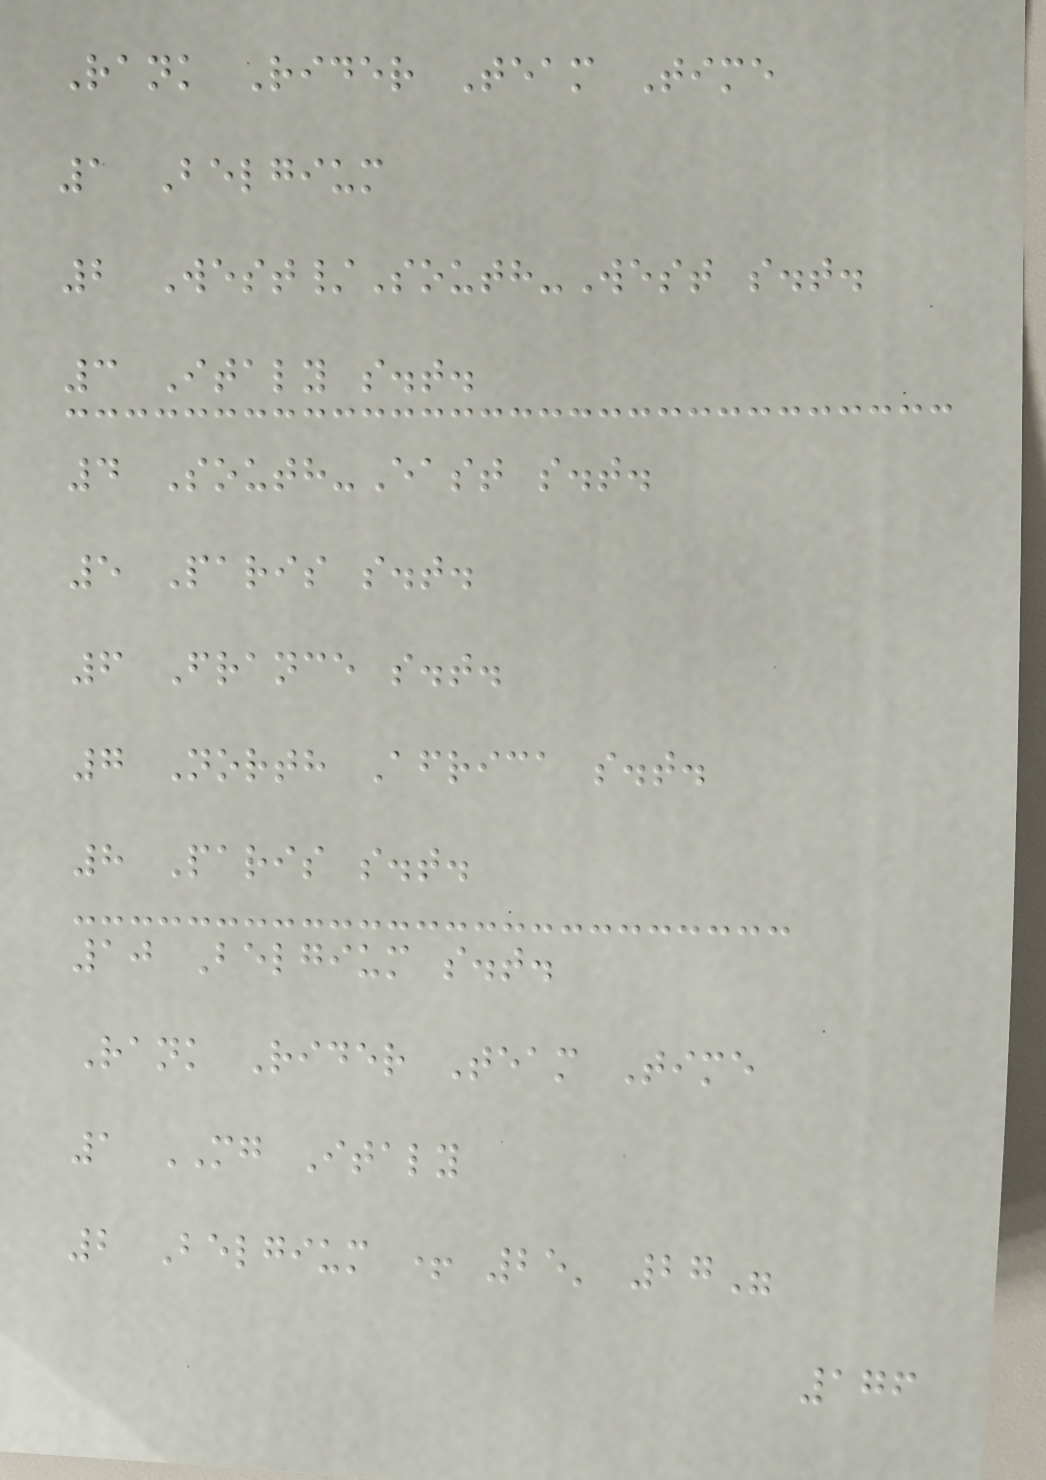Rank Rider Team Time
1 Belgium
2 West/South-West s.t.
3 Italy s.t.
4 South-East s.t.
5 Paris s.t.
6 France s.t.
7 North Africa s.t.
8 Paris s.t.
10 Belgium s.t.
Rank Rider Team Time
1 MG Italy
2 Belgium + 25' 27"
176
